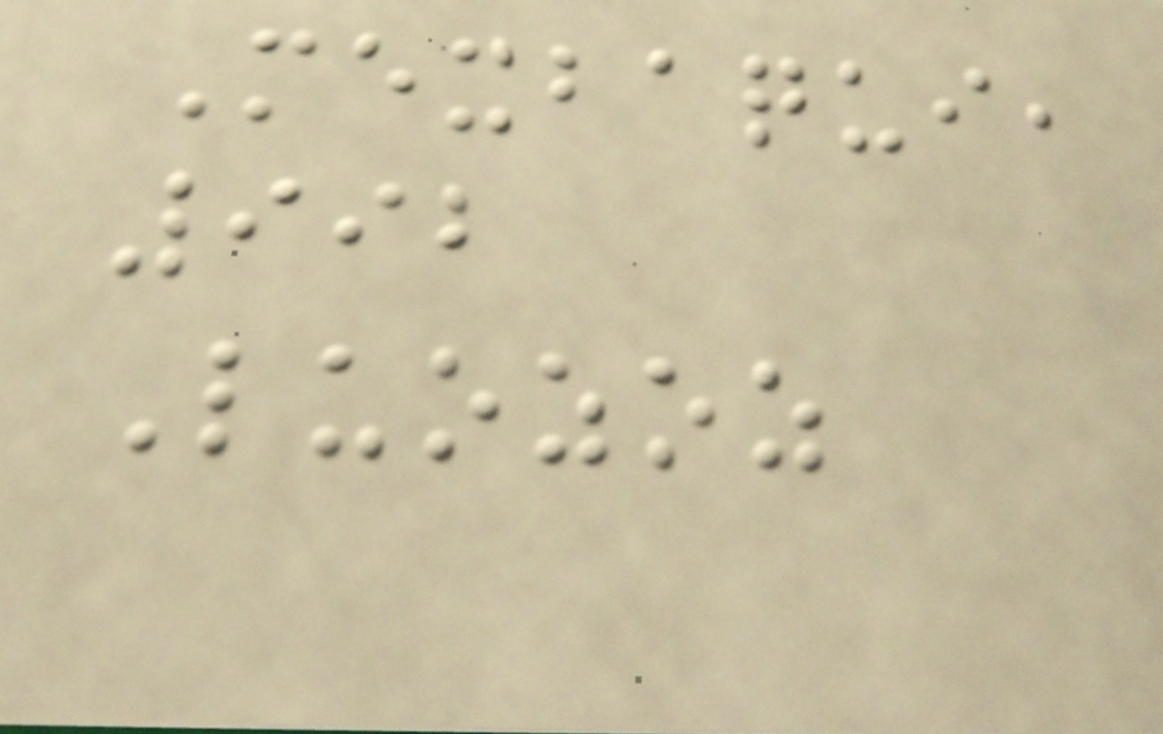Mexbaqui,
992
Luozoz
